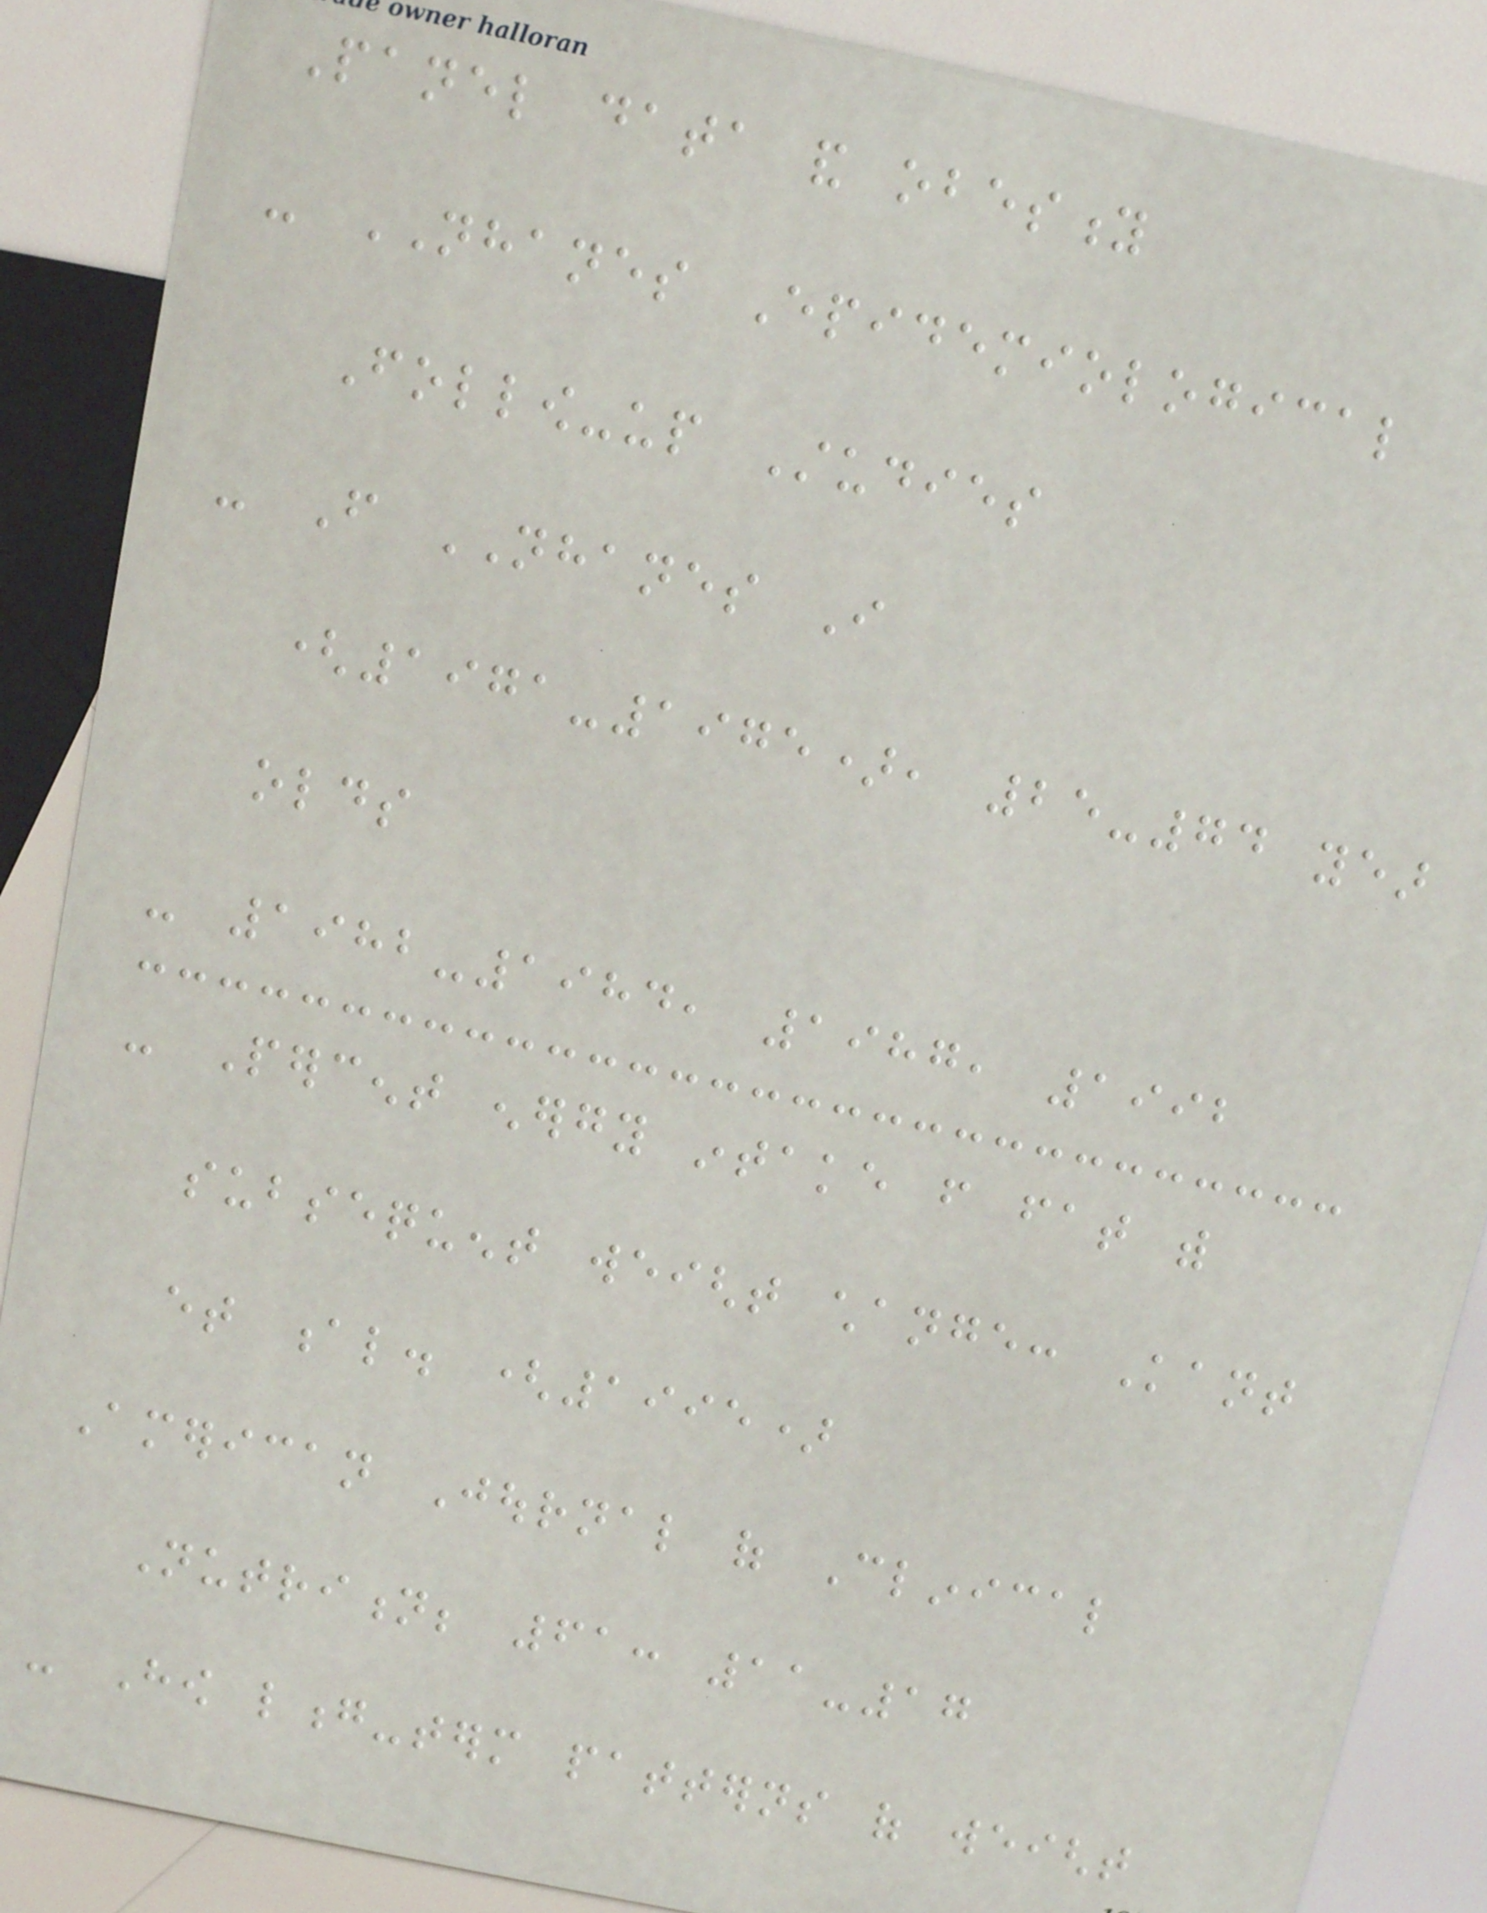Panel data and obesity
- NHANES Epidemiological
Follow-up Studies
- From NHANES I
(1971-1975), 25-74 year
olds
- 1982-1984, 1987, 1992
- Percent energy intake from fat with
subsequent weight change: Kant
et al. (1995)
American Journal of Clinical
Nutrition; 61: 11-17
- How long-term patterns of weight
